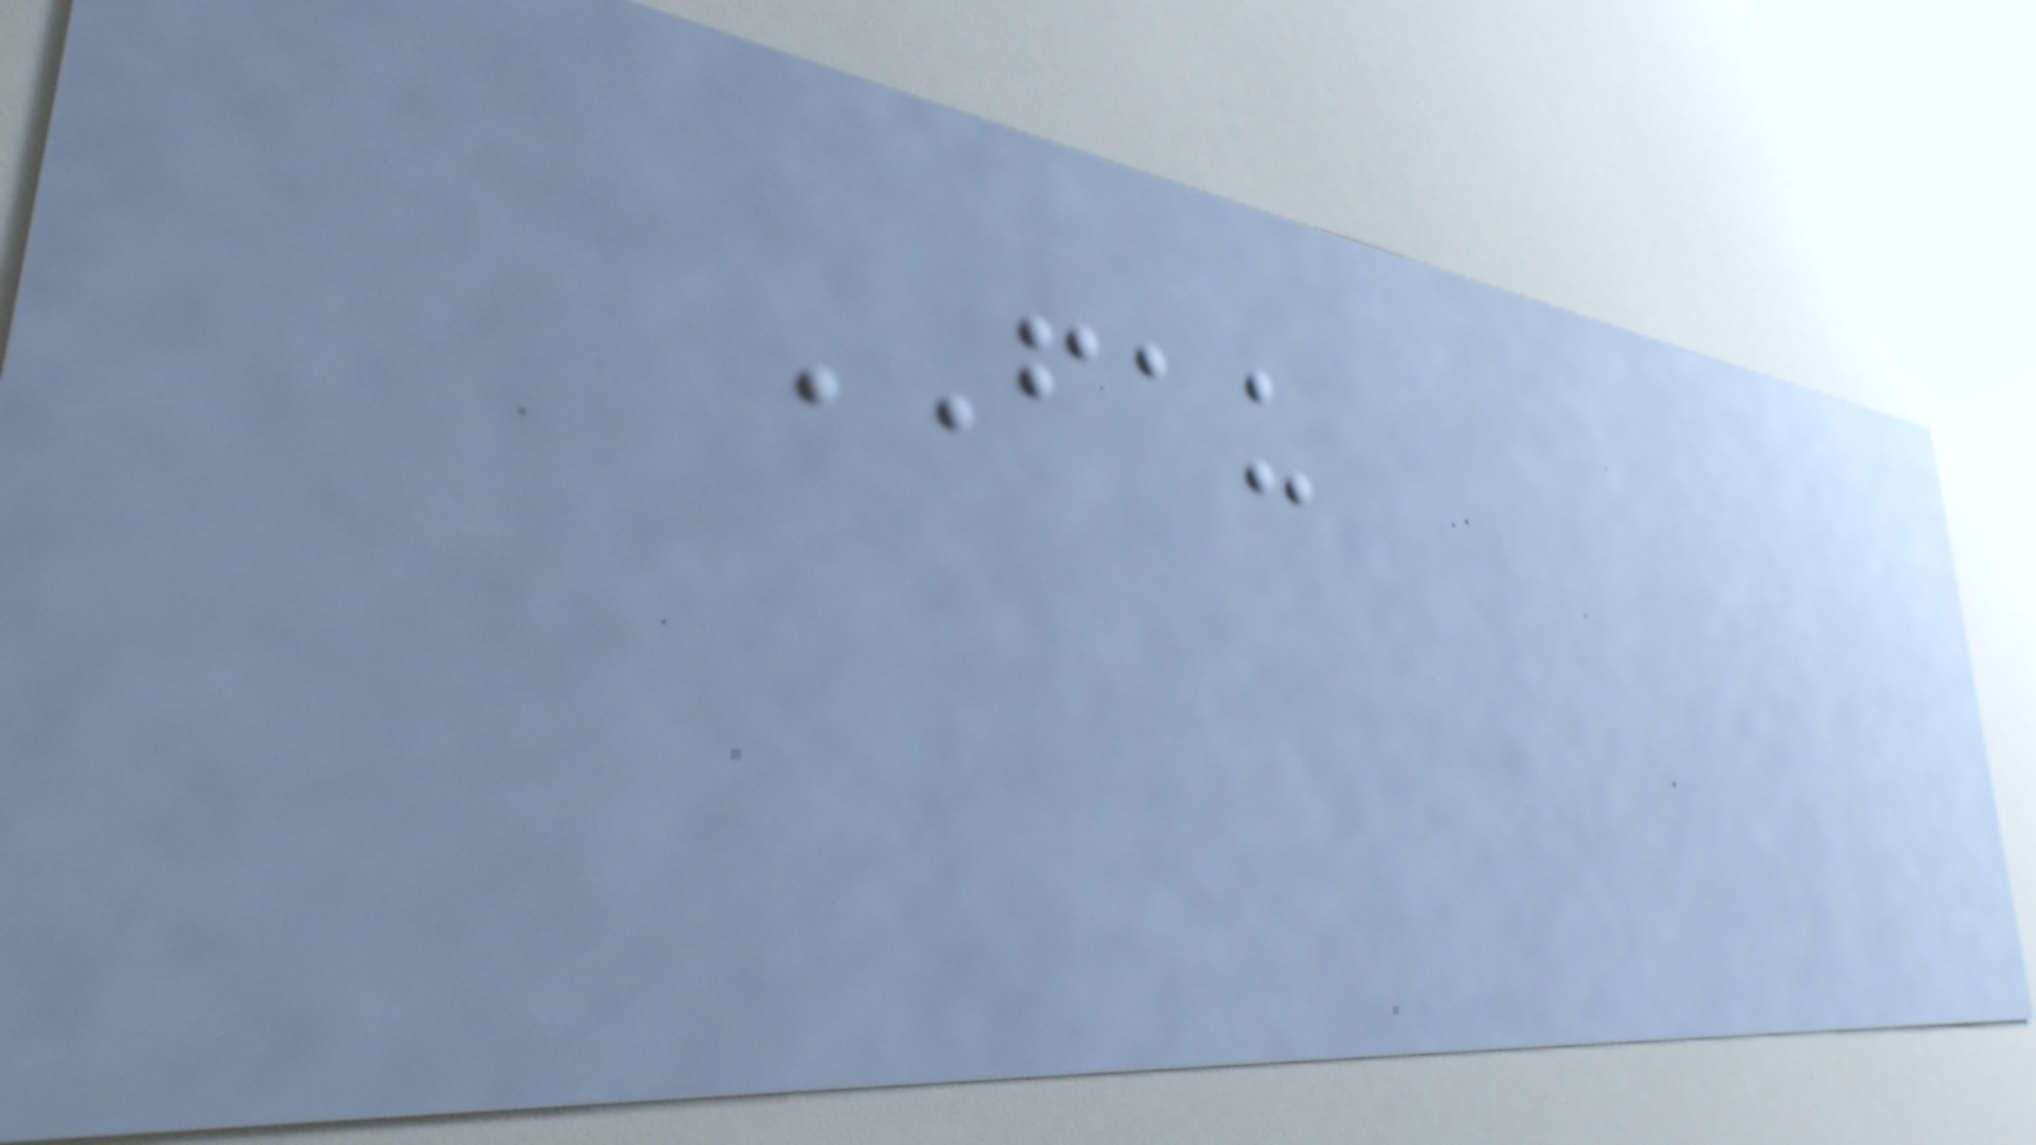FAU
